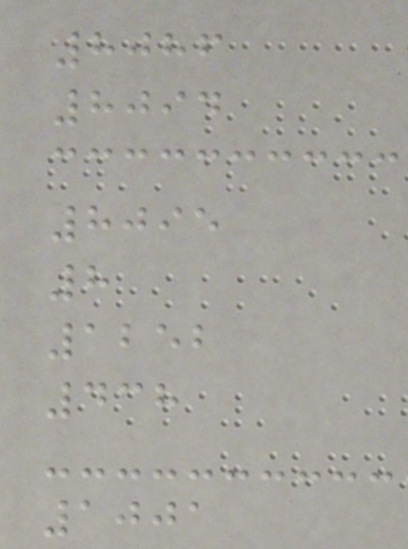8086
8094
8095
8
1252
438
1001
